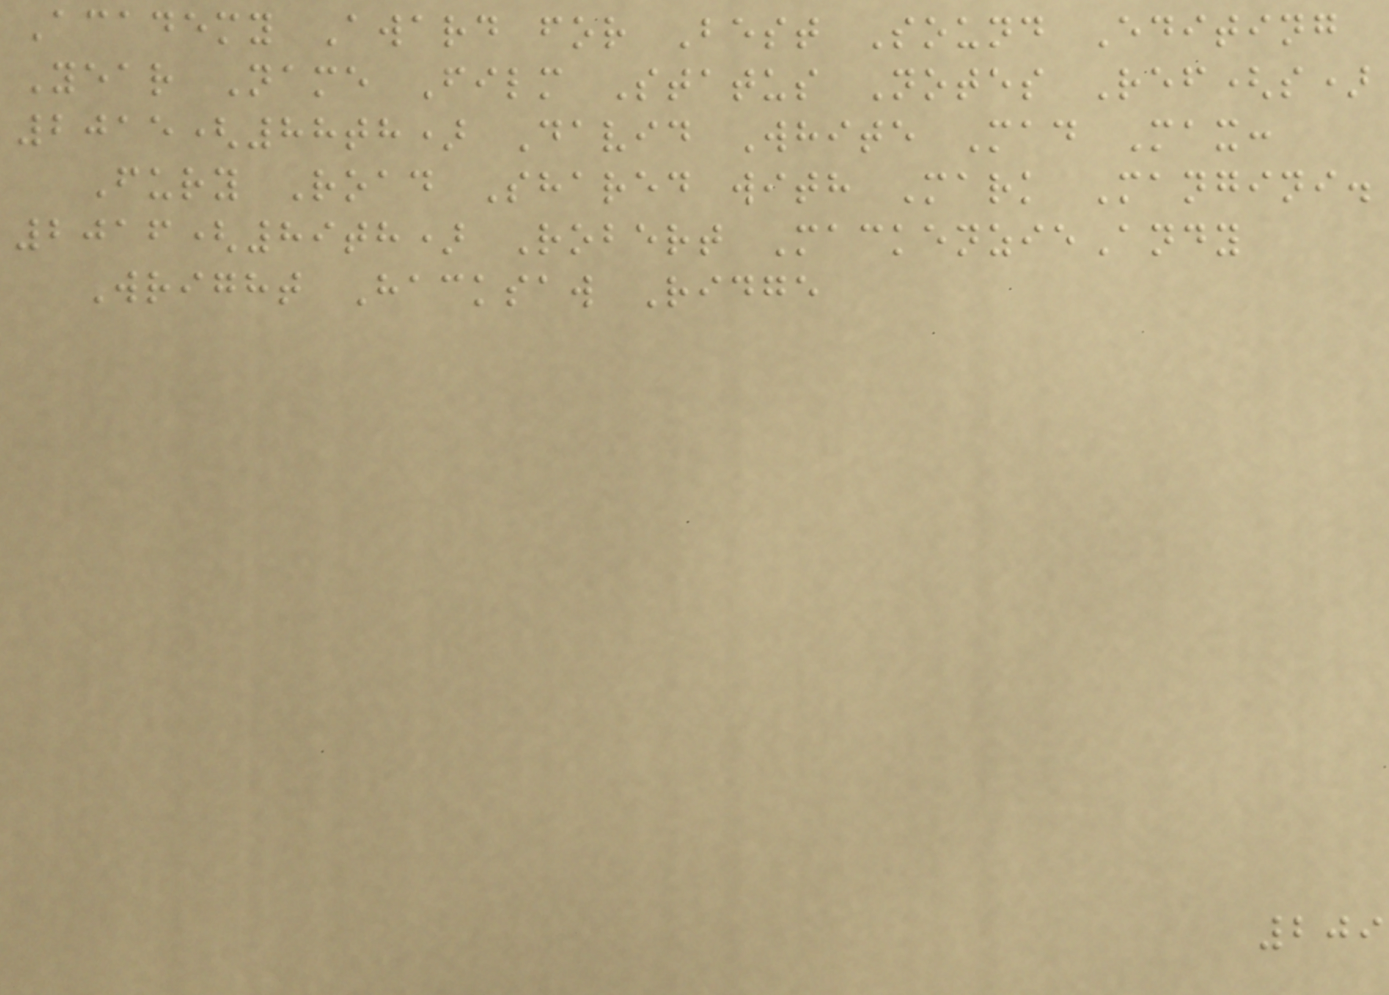Academy Award for Best Sound Editing
Year Name Film Status Notes Ref(s)
2015(88th) David White Mad Max:
Fury Road Shared with Mark Mangini.
2016(89th) Robert MackenzieAndy
Wright Hacksaw Ridge
209
